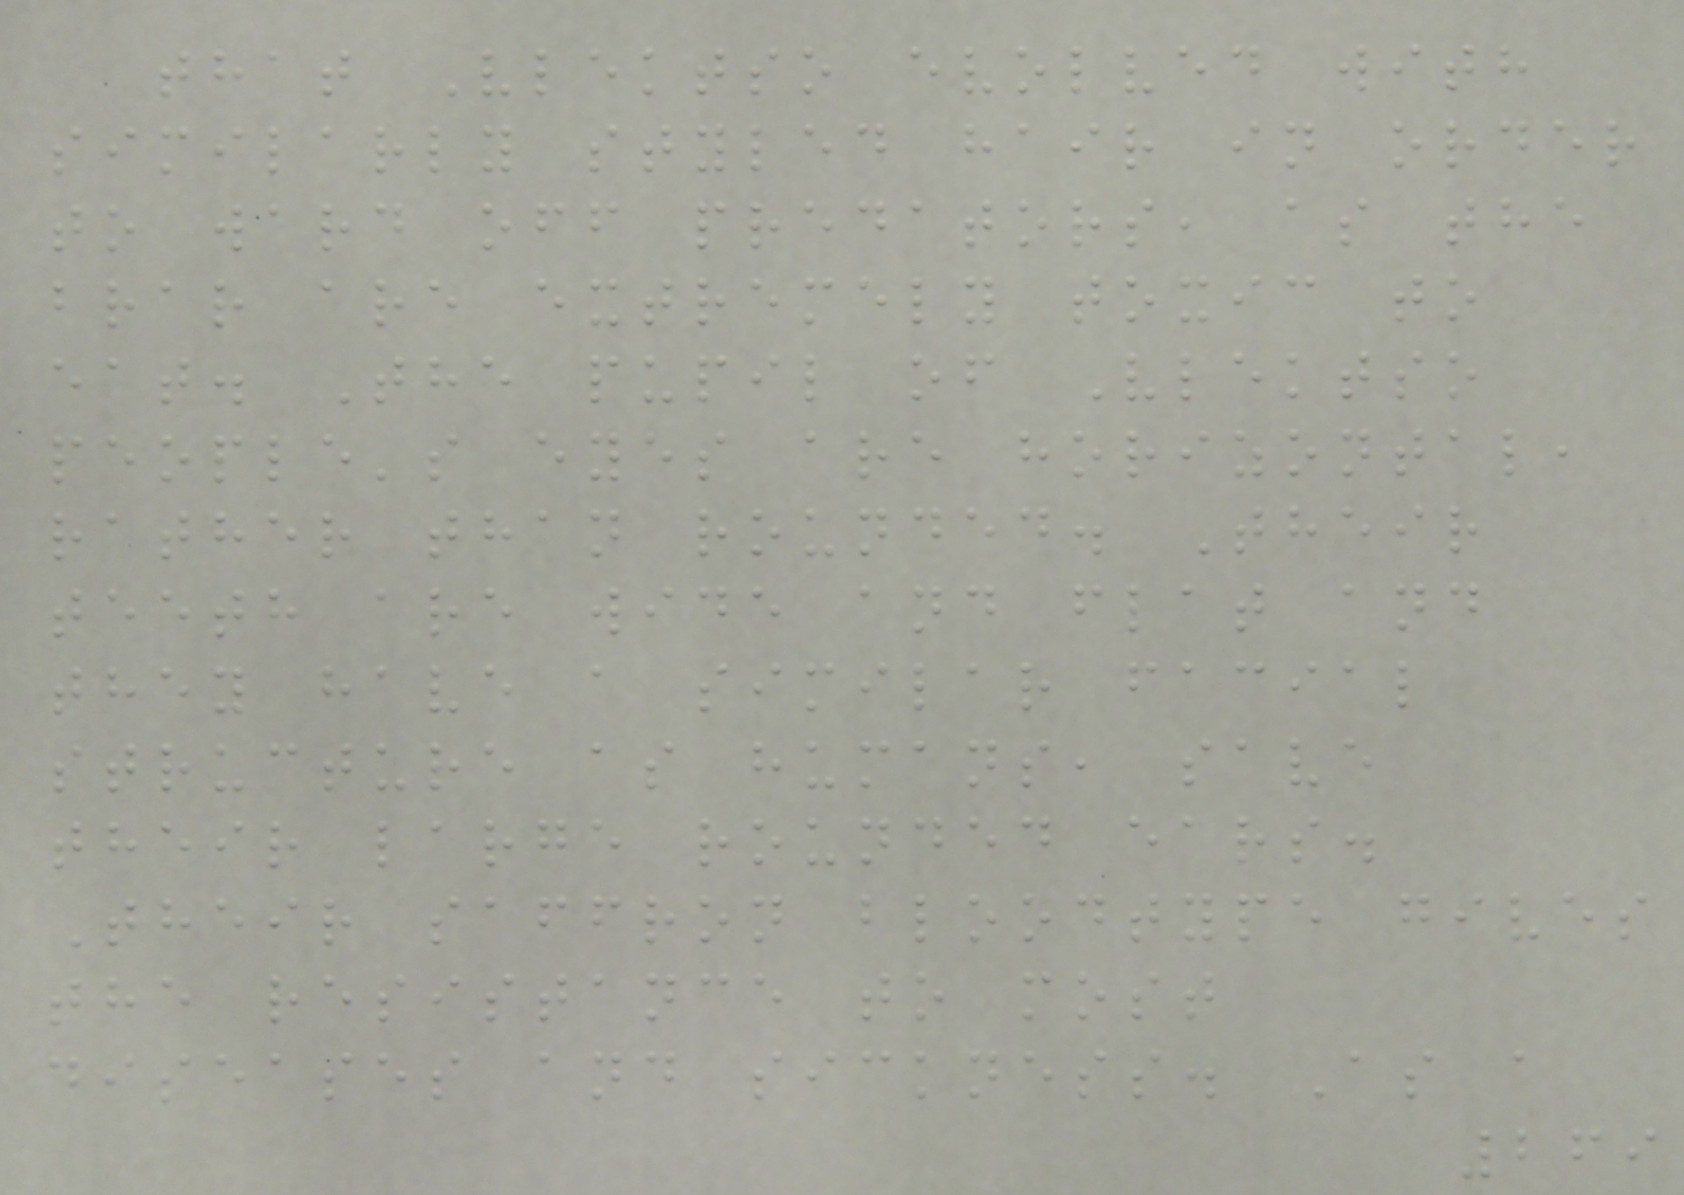that Vlektso evolved with
similarly styled hair in order
to ward off predators, as the
brar are extremely toxic to
eat. The pupil of Vlektso
people's eyes are horizontal,
rather than rounded. Their
teeth are wide and flat and
they have a similar facial
structure as humans, save
their large rounded ears.
Their saffron bloodtype gives
the resistance to most
diseases and sickness. As a
269
